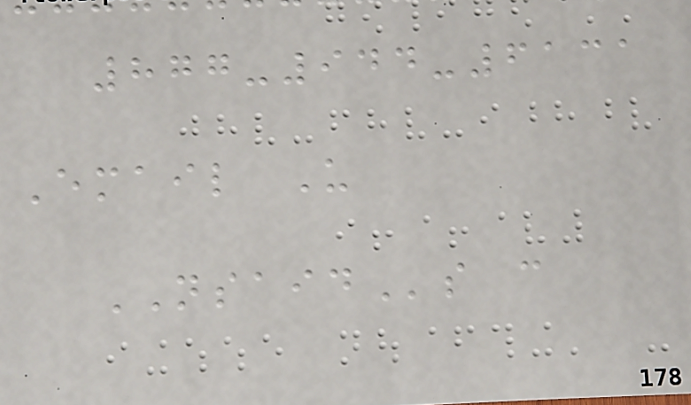877-944-6131
Email Us
NSAIDs can
